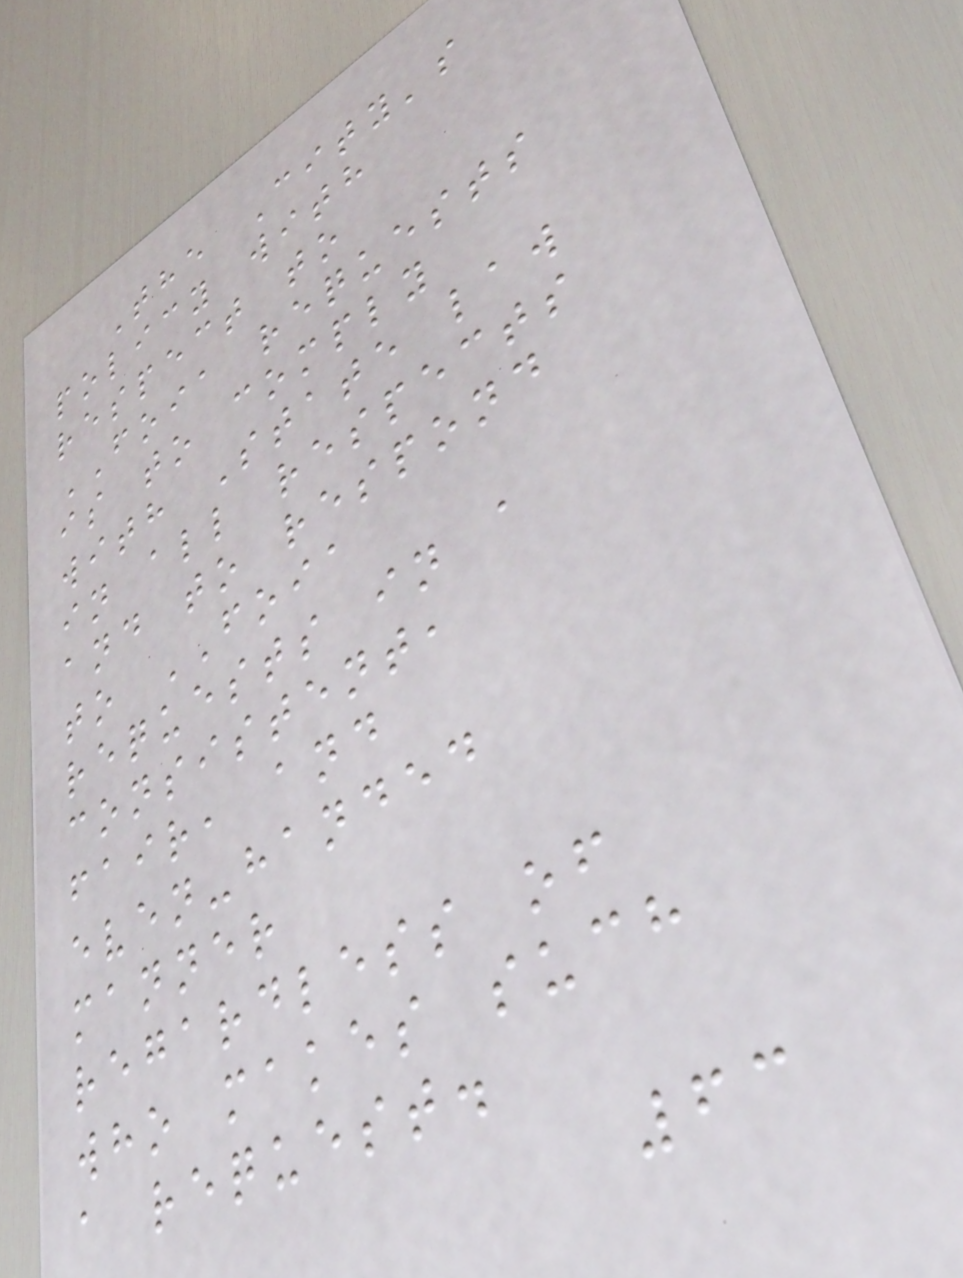The City's
policy with
respect to
FOIA requests
is to comply
with State law
in all respects
and to respond
to FOIA
requests in a
consistent,
fair, and
even-handed
manner
regardless of
who makes such
a request.
63
